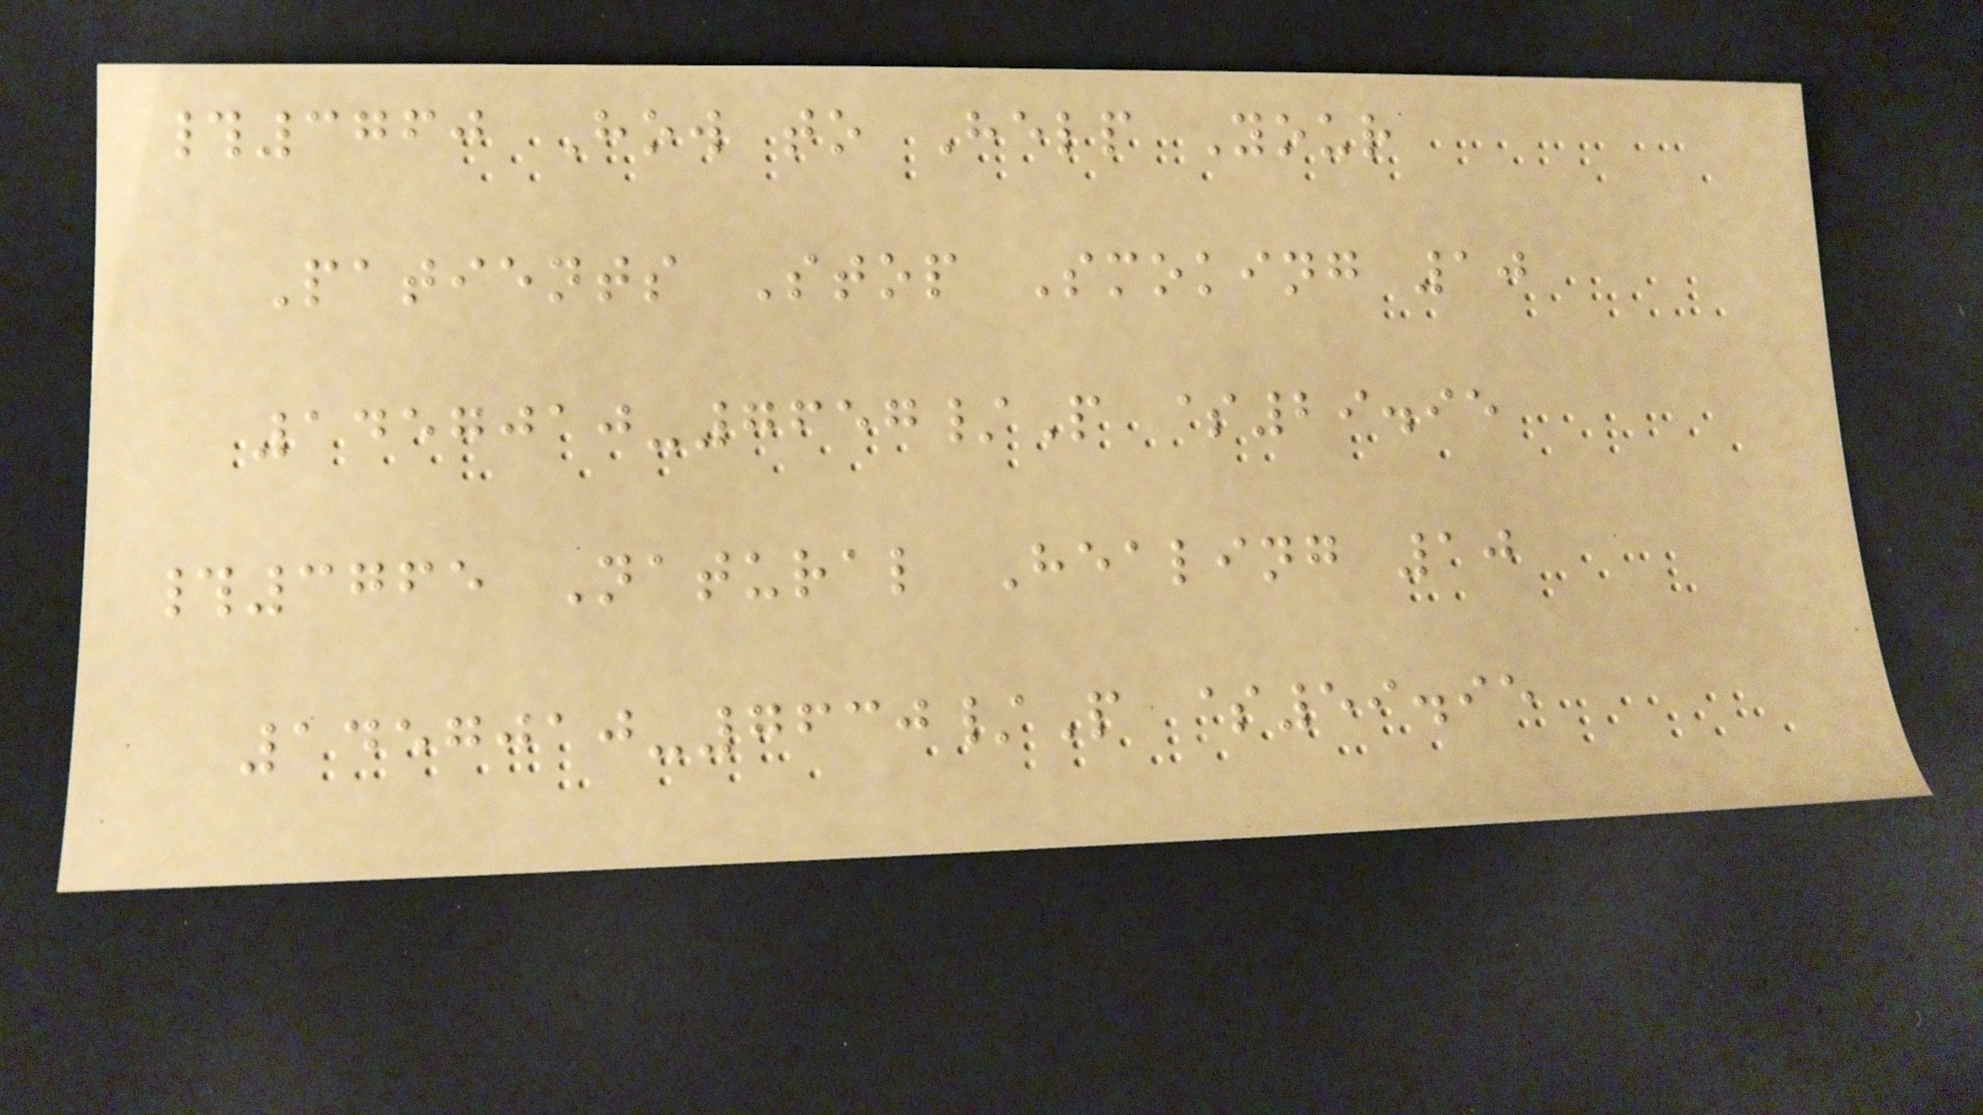#3760 How to Help Your
Patients Stop Smoking 10
1457010-7657/P $29.95
#3765 Natural Healing 10
1457010-7630/P $59.95
